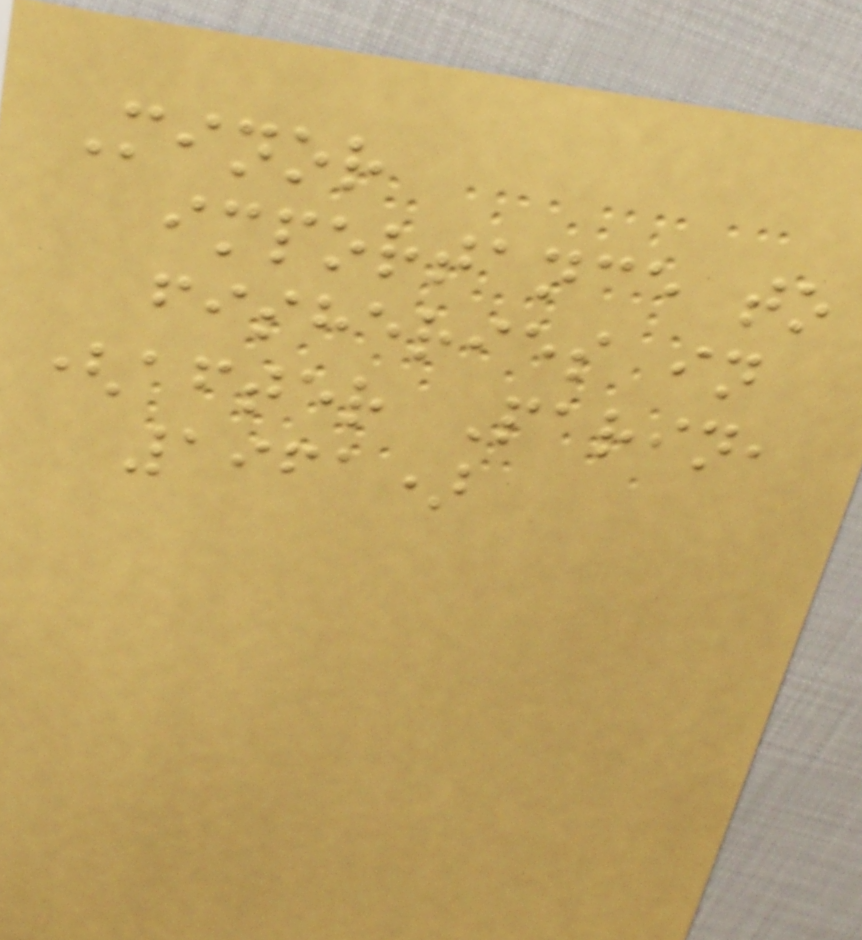Minor
importance to
fisheries in
(after Parin,
1961)
